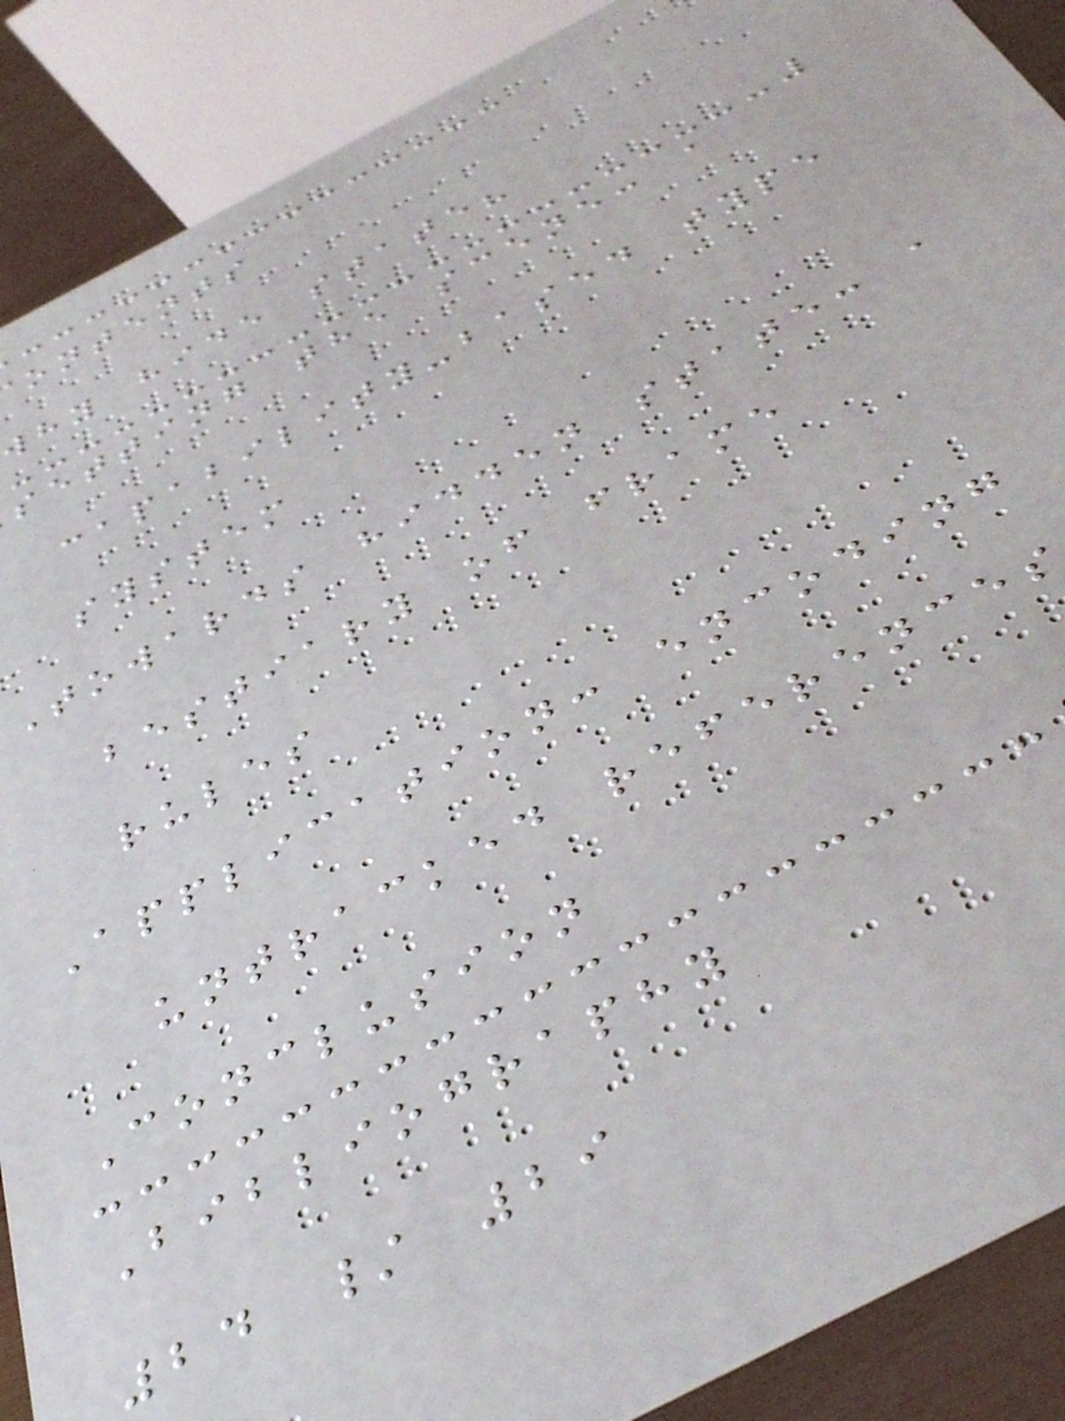ontents
why hide state?
setting the scene: a
capability-based type
system
Towards hidden state: a
bestiary of frame
rules
Application: encoding
untracked references
Conclusion
Bibliography
24 / 29
